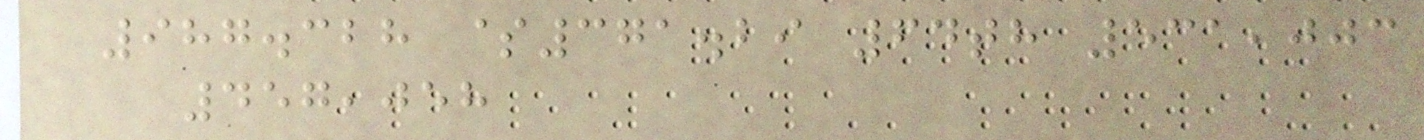987.328 $371.29 64th 531,003
457,058
